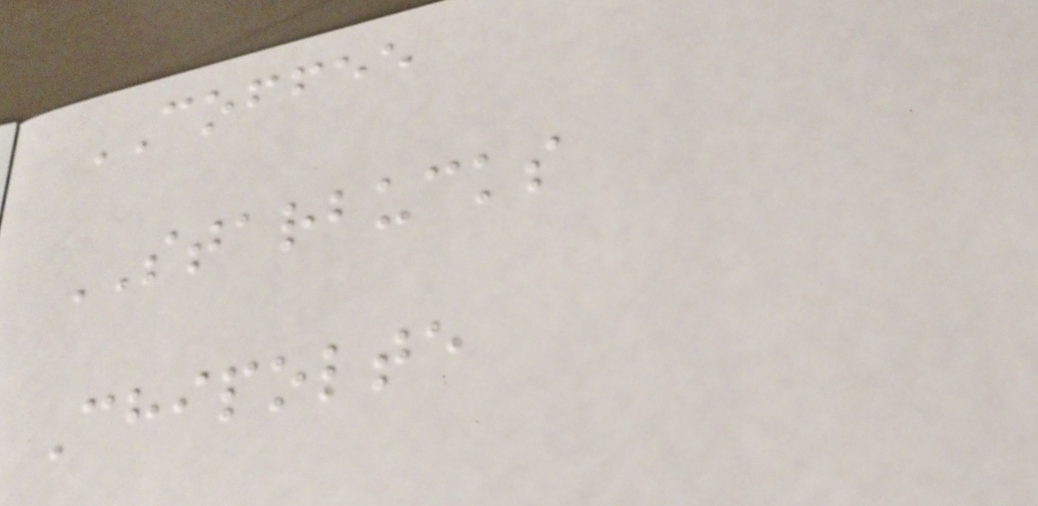COFFEE
STARBUCKS
Chipolte
